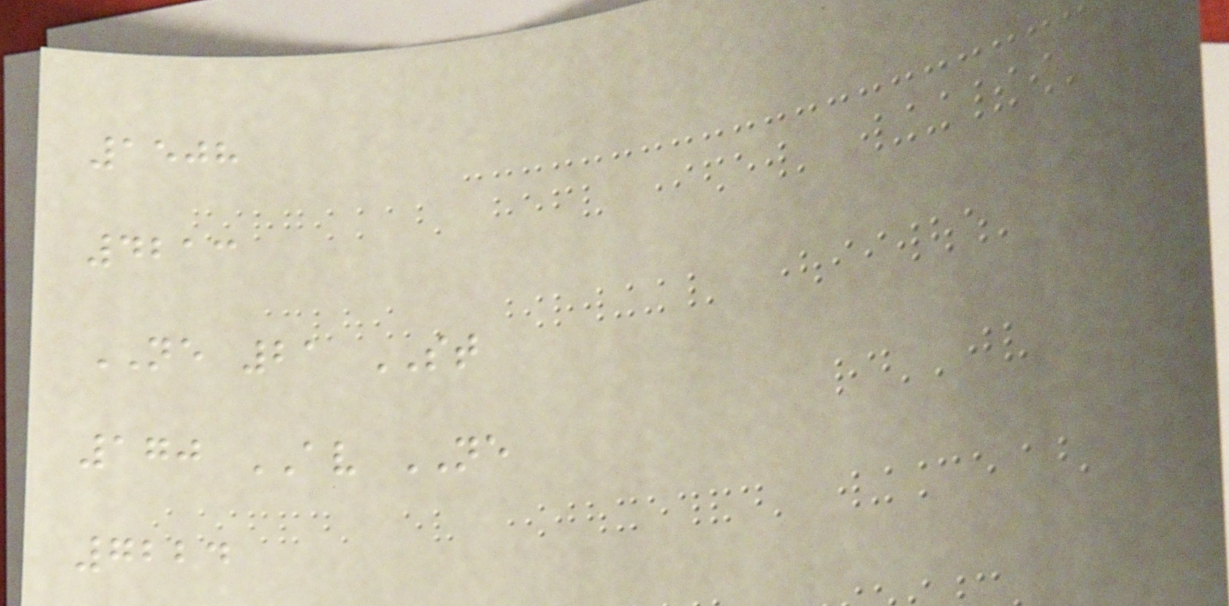1508
4213
NE 21 ST
170 AV NE
7224
